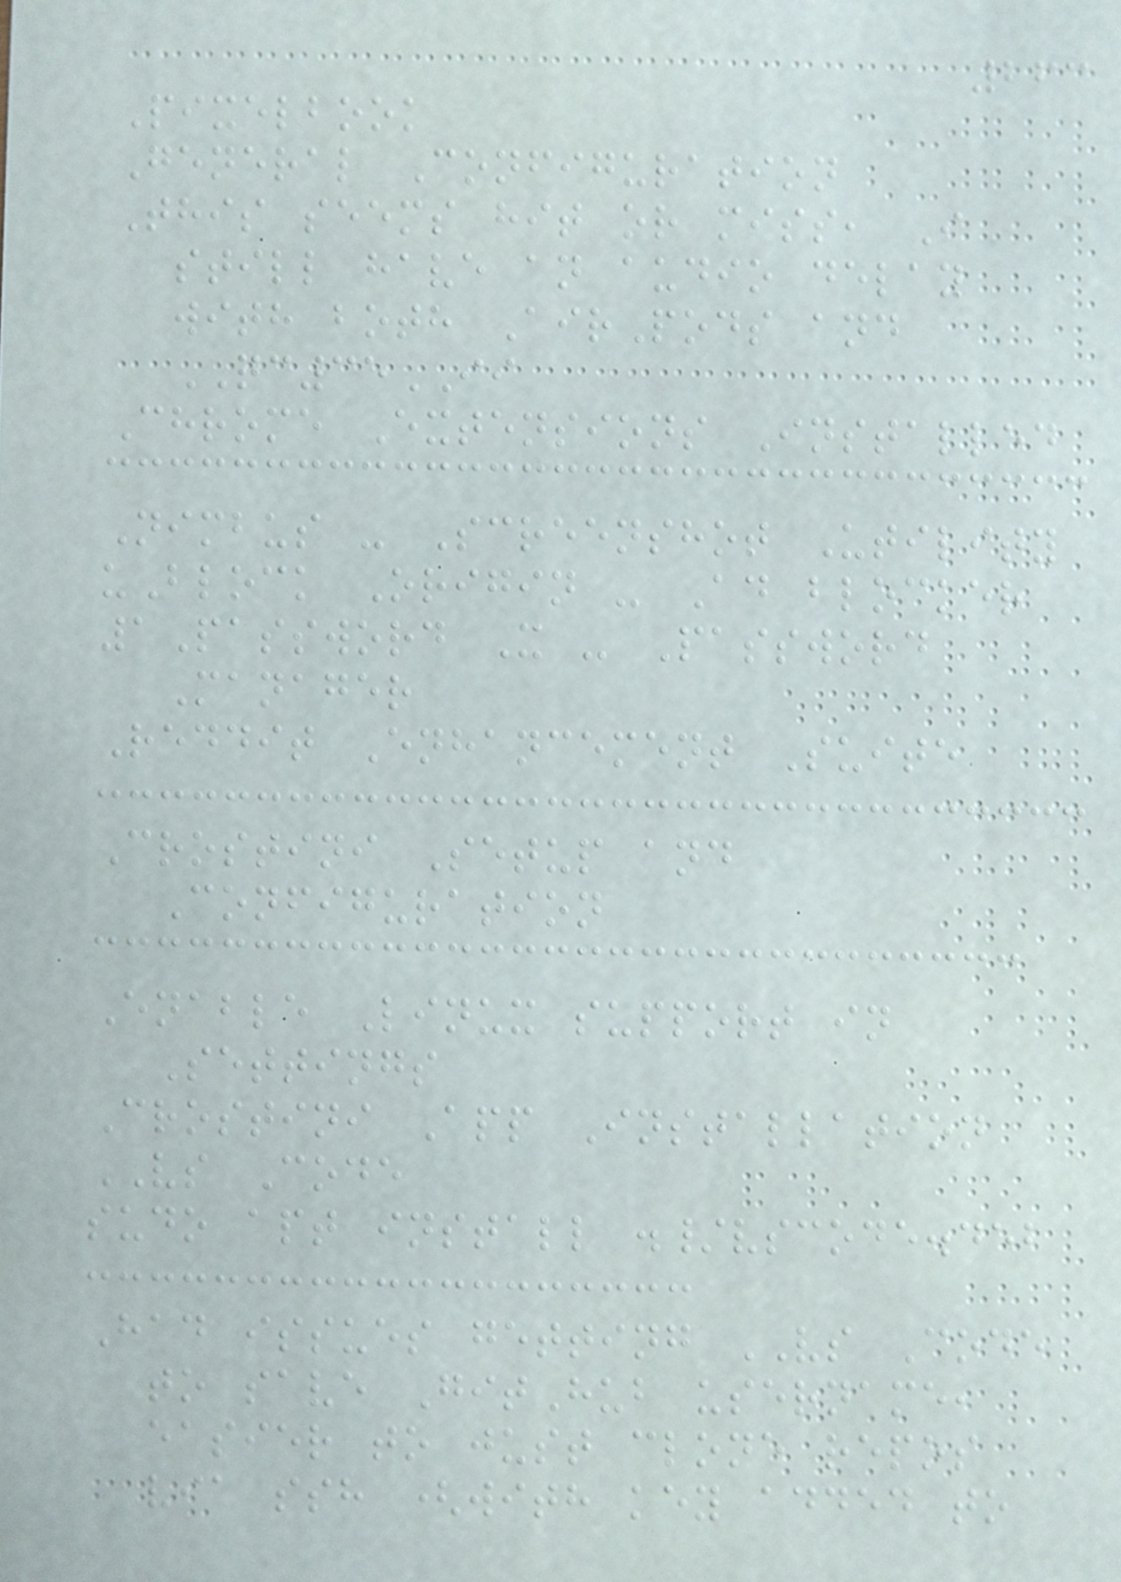263
Pixelbook
General Configuration
This seems hit or miss, I
still have an audio delay
with both AirPods and
QC35II
Chrome Extensions Installed
Nimbus - Screenshot Utility
uBlock Origin - Ad blocker
1Password X - Password
Manager
Reddit Enhancement Suite
Crostini Setup and
Configuration
Enable Linux support in
Settings
Crostini App Installation
VS Code
sudo apt install ./vscode.deb
Had issues getting VS Code
to save GitHub username,
easier to just clone repos
via ssh (with key added to
